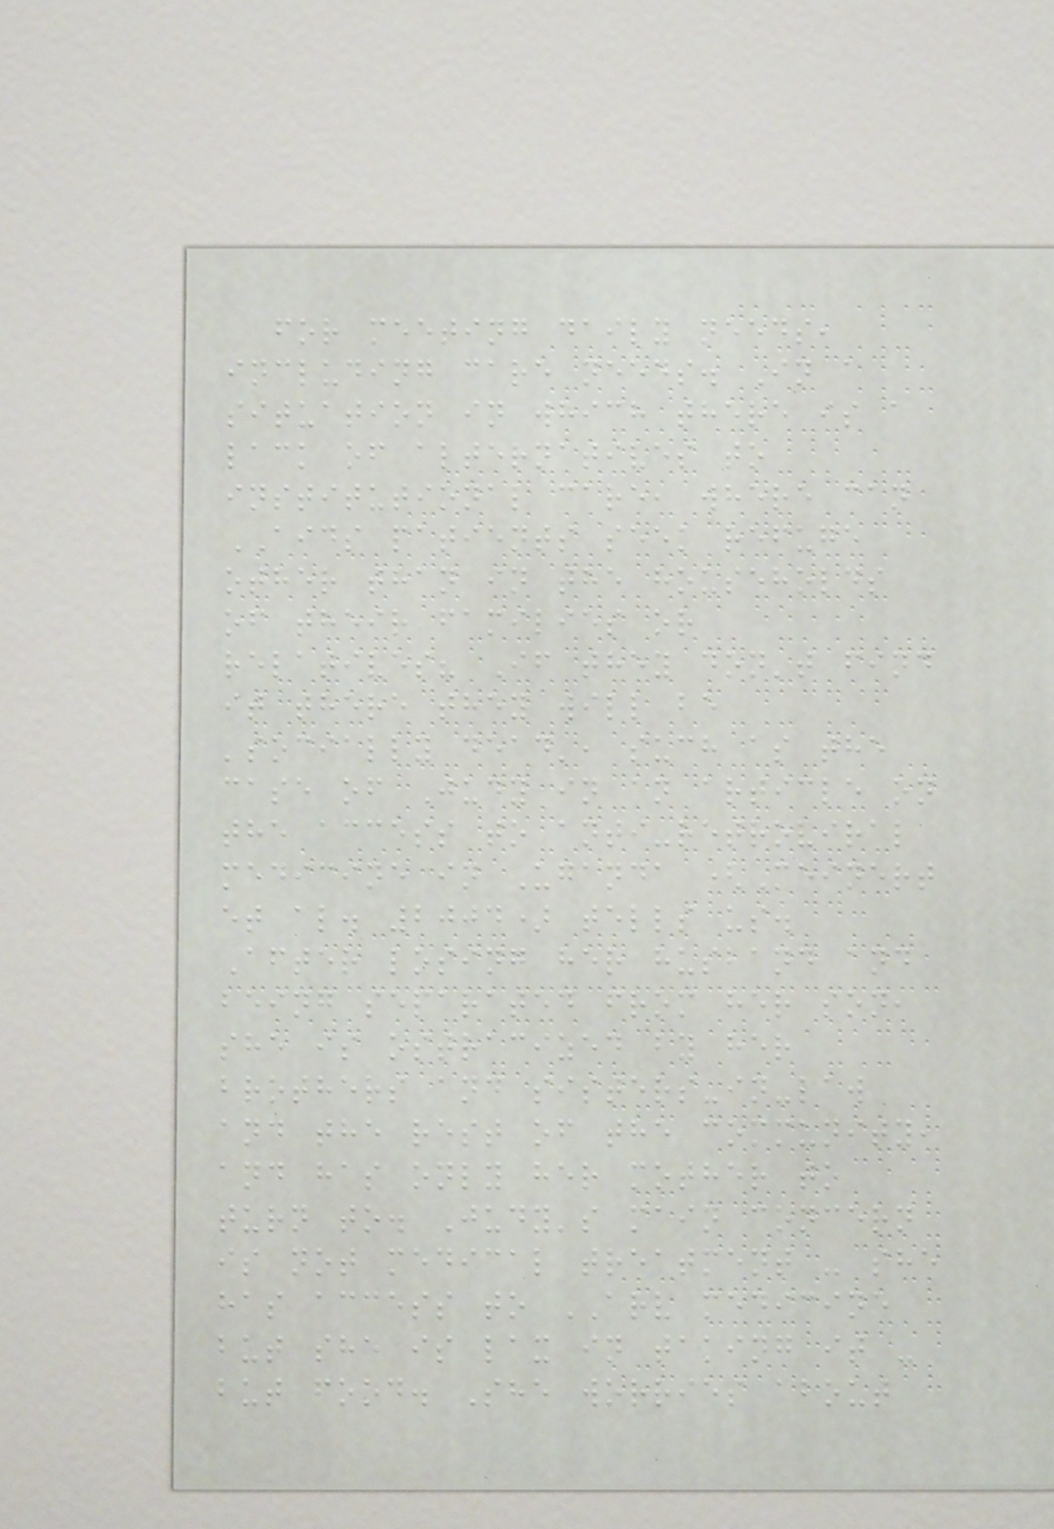for meeting daily needs,
including care needs. In a
situation in which there is a
lack of alternatives to
institutional care, where can
AIDS patients seek refuge
other than in the households
of their families or
relatives? If they don't find
it there they will be
'socially dead', such as the
case of Judy in an article on
the access to anti-retroviral
medicine in Uganda (Meinert
et al. 2004) tells us.
After losing her husband and
being separated from her son,
she is ostracized by her
brothers and sisters-in-law
and the rest of the community,
and has only her mother to
turn to. Judy's main concern
is not medical treatment - she
has access to ARV medicine
but she is lax in taking it -
but food. She worries about
